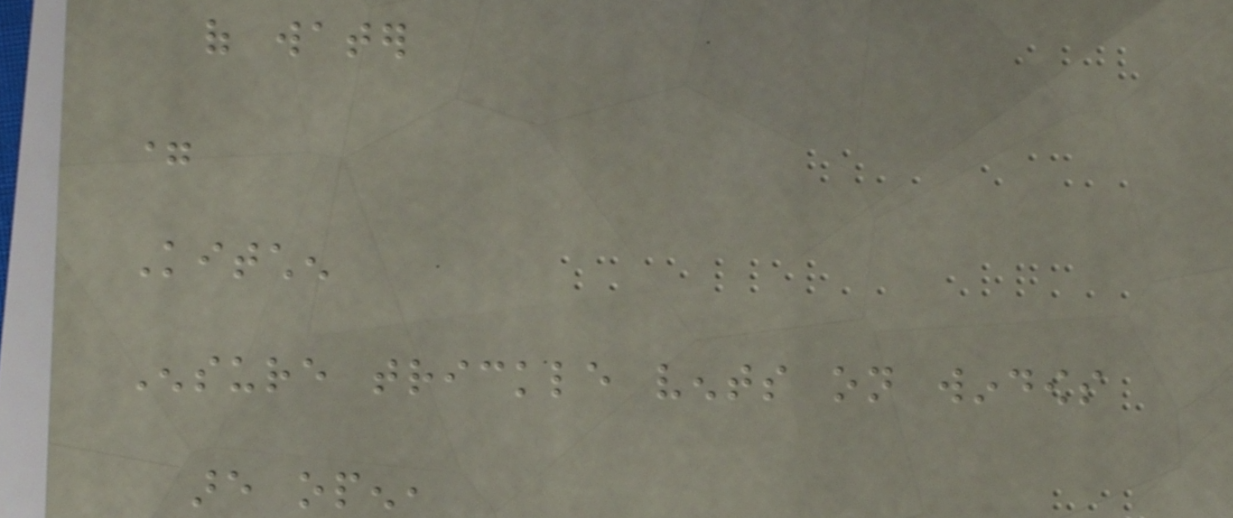of water
=
Kitchen
Ensure trickle vents on windows
are open,
